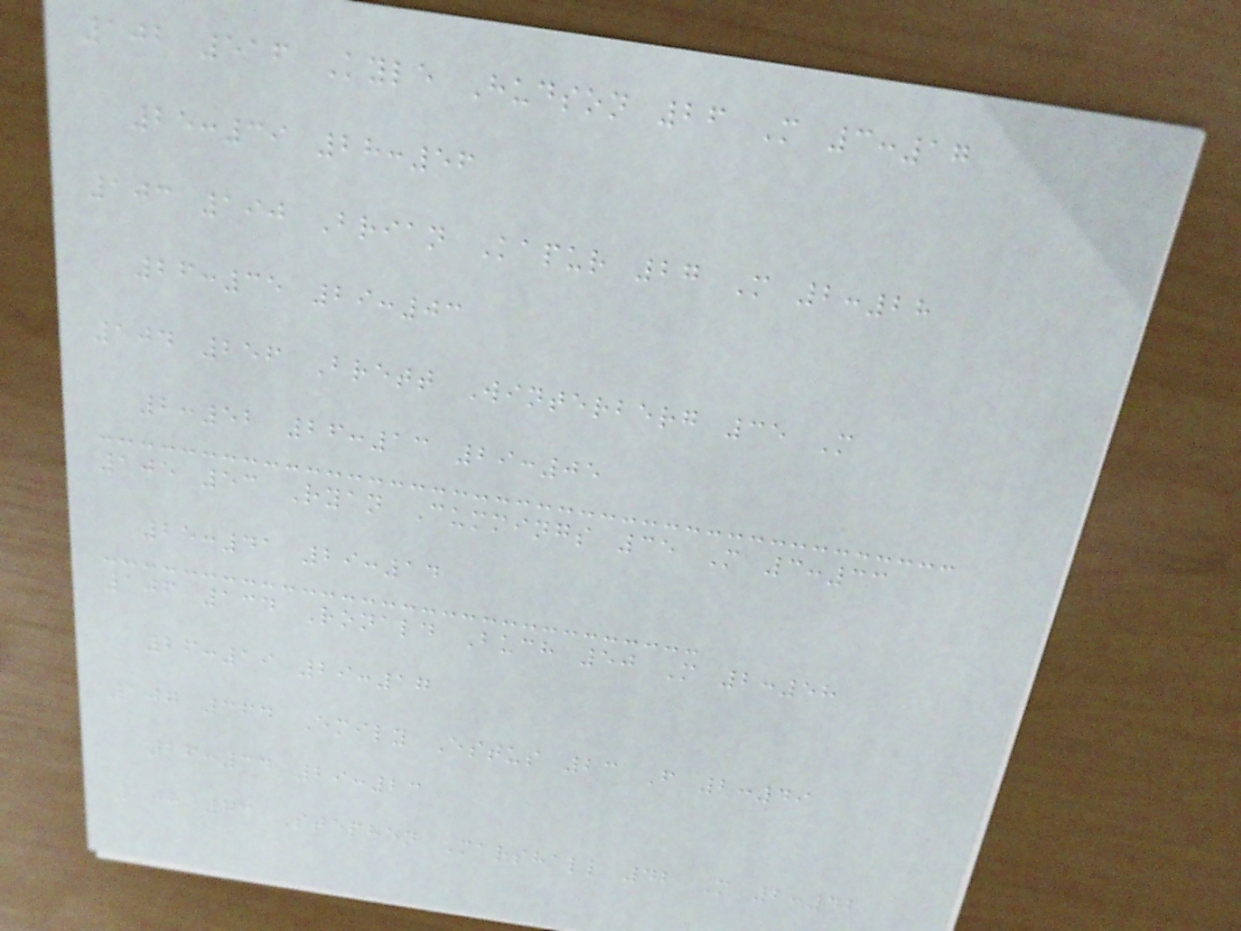102 516 Kyle Hudson 26 M 3:17
25:39 28:56
103 190 Brian Kapur 27 M 2:28
26:35 29:03
104 256 Brett Winterberg 35 M
2:52 26:13 29:05
105 53 Ryan Cummings 35 M 3:33
25:41 29:14
106 134 Ronald Buch 50 M 2:58
26:19 29:17
107 364 Emily Estus 23 F 2:49
26:34 29:23
108 73 Stephen Marshall 42 M 2:42
